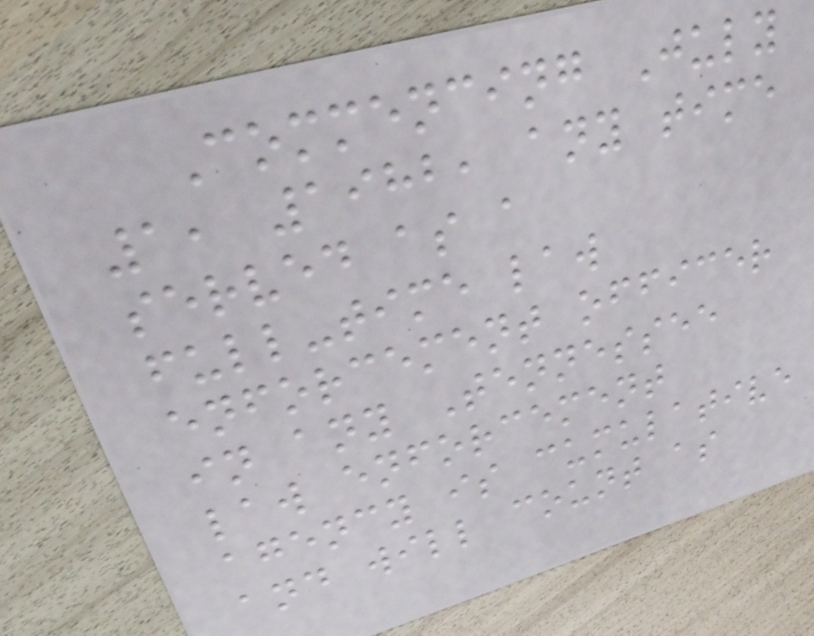Commencing July
1, 1982, any time
served as a
full-time law
enforcement officer
in any Tennessee
law enforcement
agency is cumulative
and will count as
